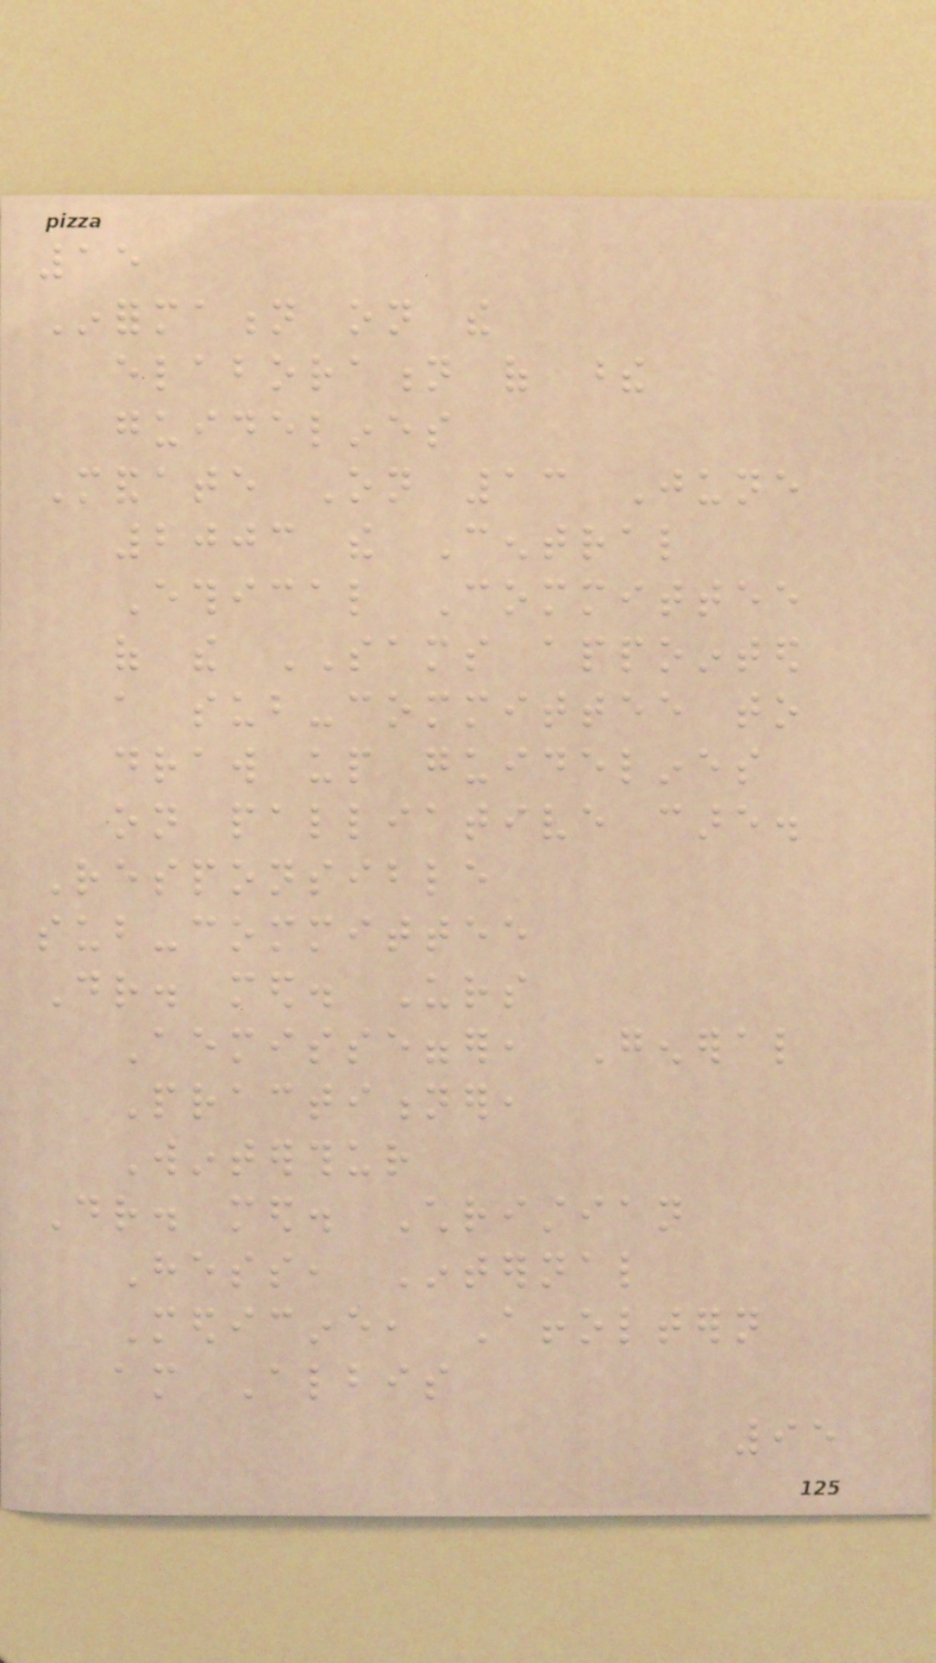15
Information on the
elaboration of these
guidelines
Mandate On 13 June
2003 the Central
Ethical Committee
of the SAMS appointed
a sub-committee to
draw up guidelines
on palliative care.
Responsible
sub-committee
Dr. med. Urs
Aemissegger, General
Practitioner,
Winterthur
Dr. med. Christian
Hess, Internal
Medicine, Affoltern
am Albis
95
